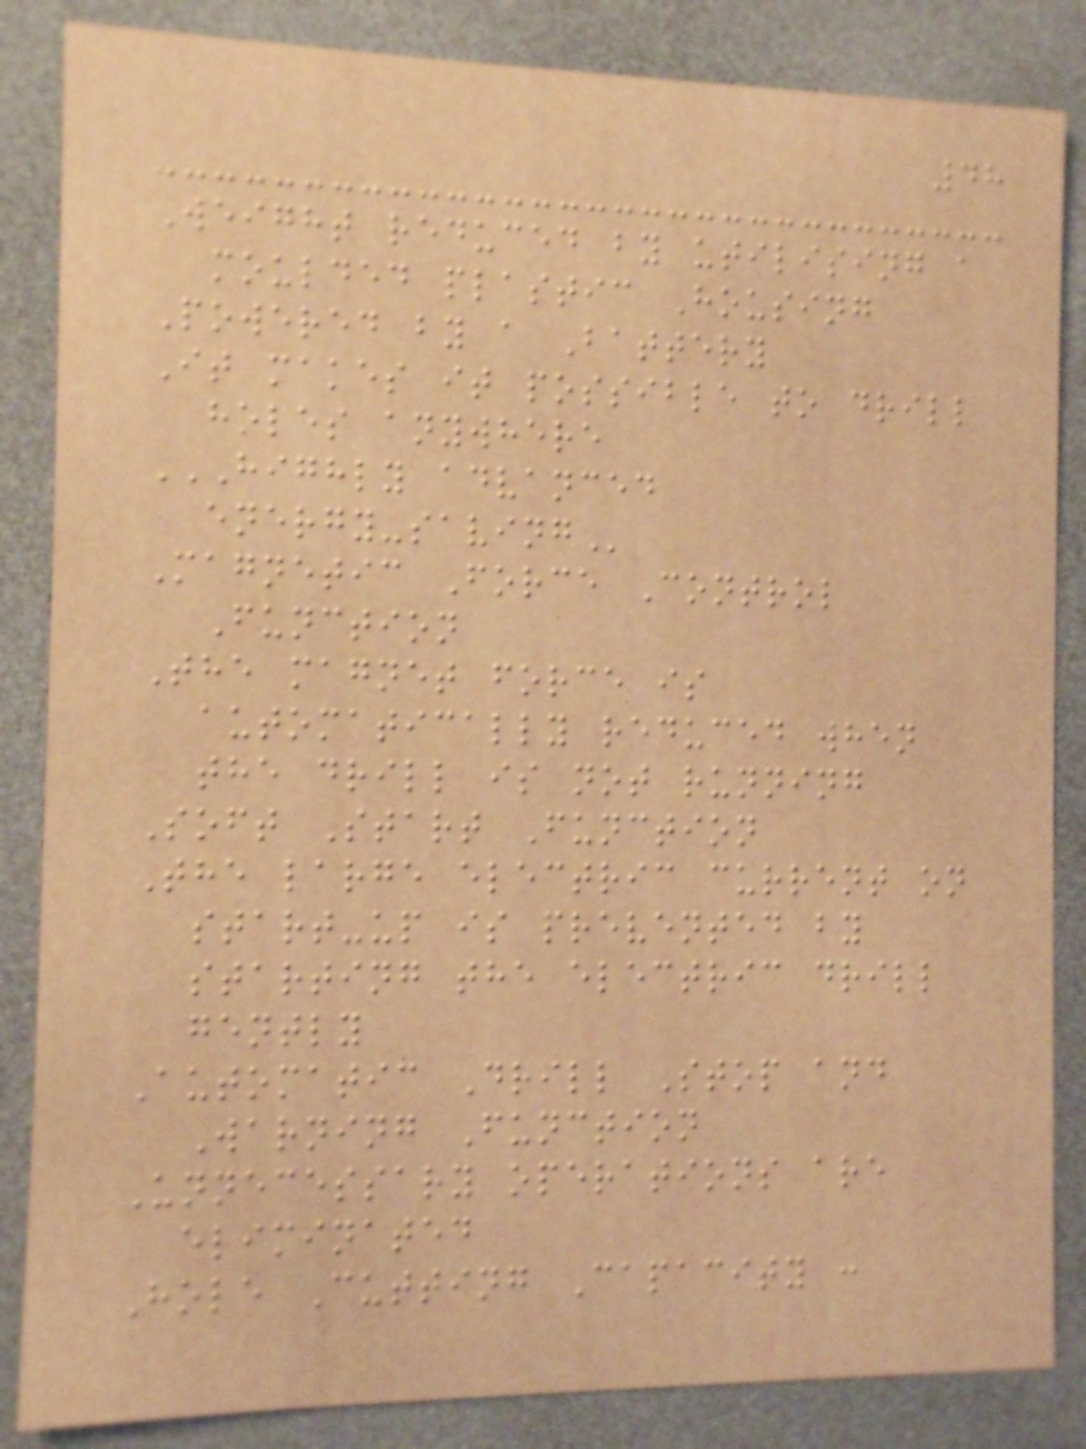48
Weight reduced by utilising a
moulded plastic Housing
Powered by a Battery
It makes it possible to drill
holes anywhere
HIGHLY ADVANCED
ENERGY-SAVING
Magnetic Force Control
Function
The magnet force is
automatically reduced when
the drill is not running
Soft Start Function
The large electric current on
start-up is prevented by
starting the electric drill
gently
Automatic Drill Stop and
Warning Function
Unnecessary operations are
eliminated
Hole Cutting Capacity :
